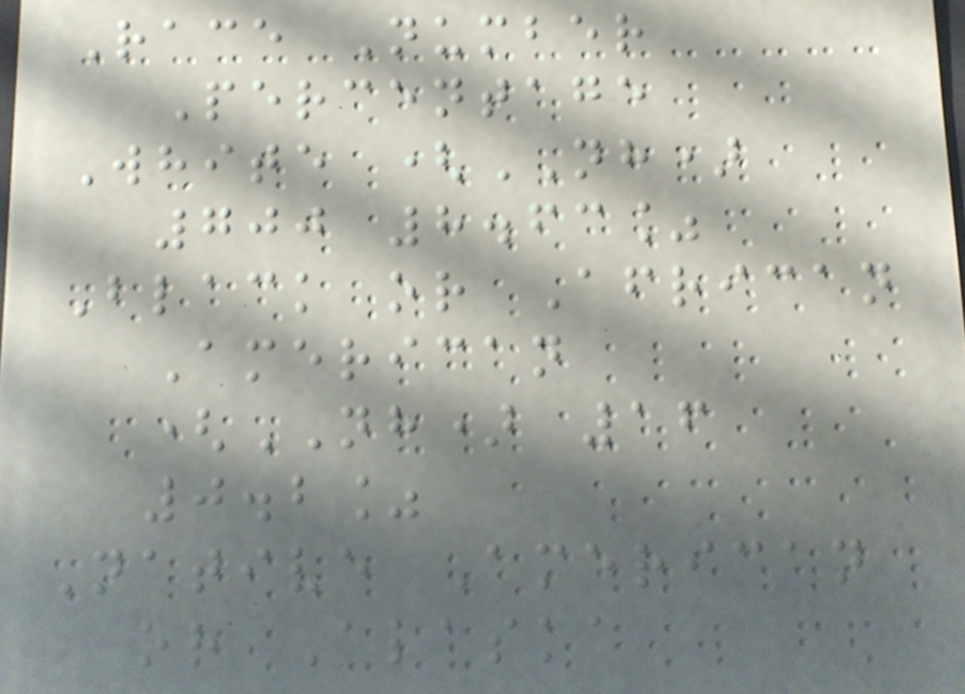Race Number
Percentage
White (NH)
700 8.63%
Black or African
American
(NH) 16
0.2%
Native American
or Alaska
